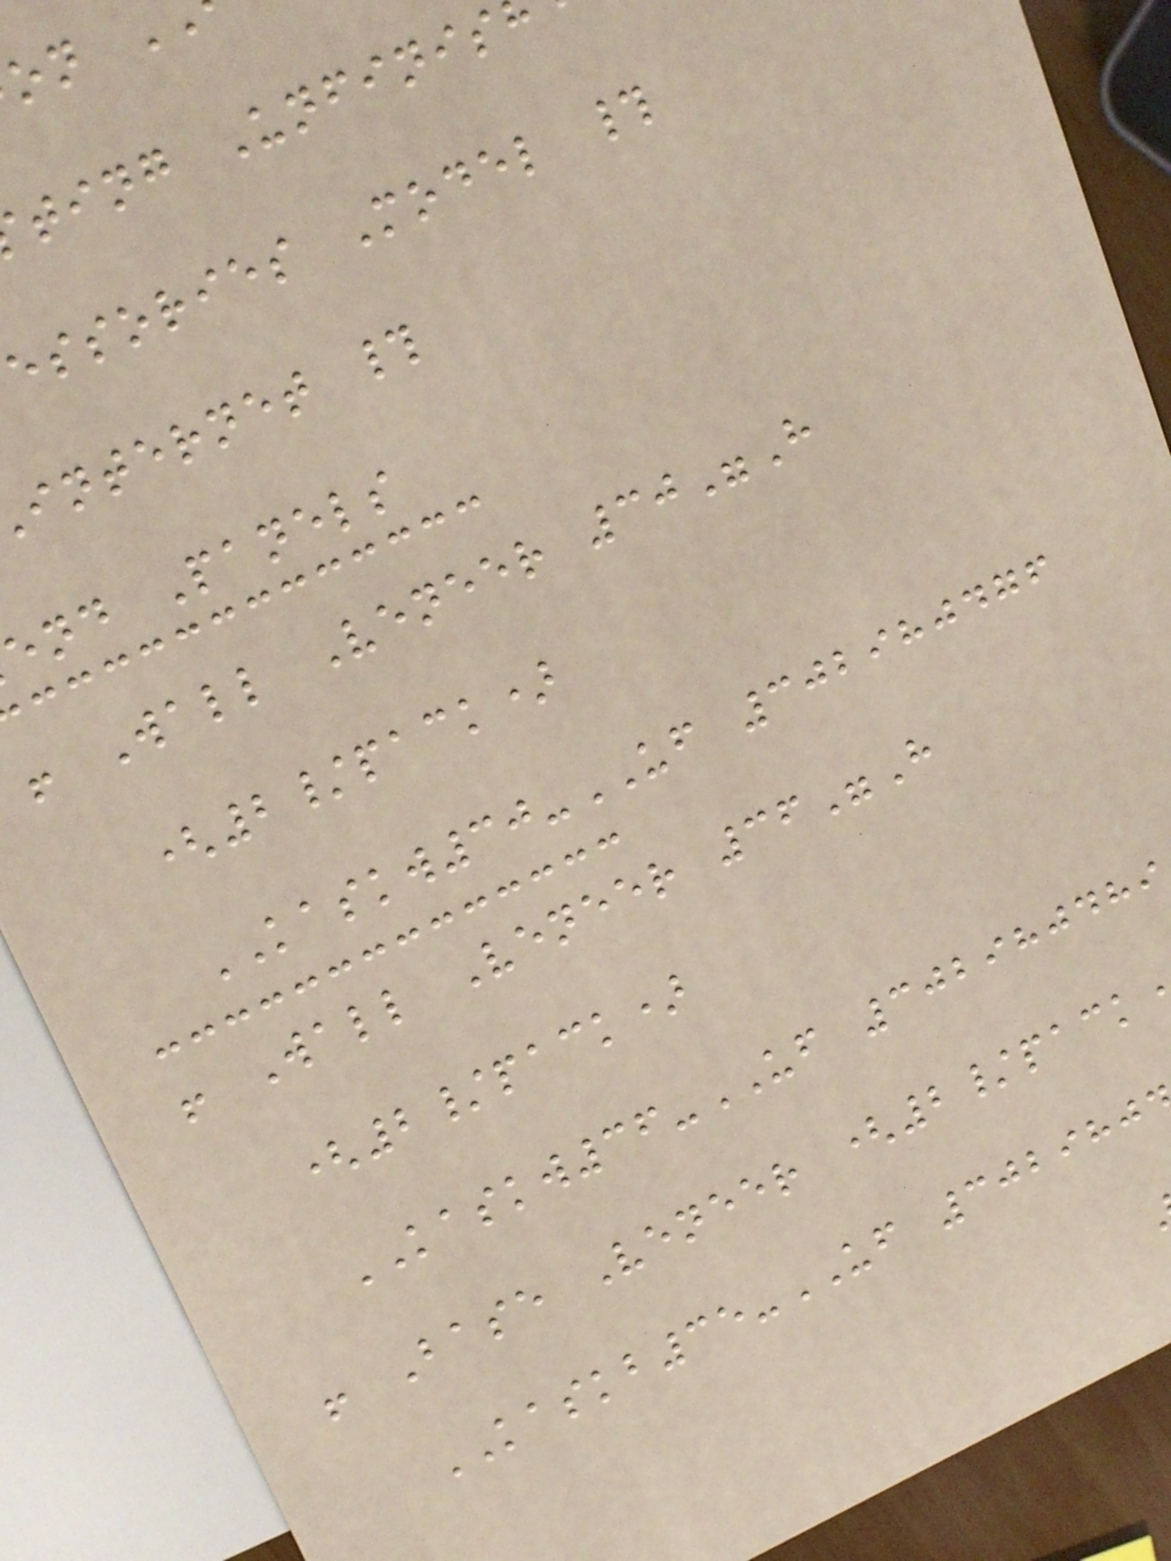ting Unfinis
essories Model #
internet #
end Panels
! Wall Veneer 30"H
(2/pack)
KASKW30-UF 302980476
! Wall Veneer 36"H
(2/pack)
KASKW36-UF 302980489
! Base Veneer (2/pack
KASKB35-UF 302980
